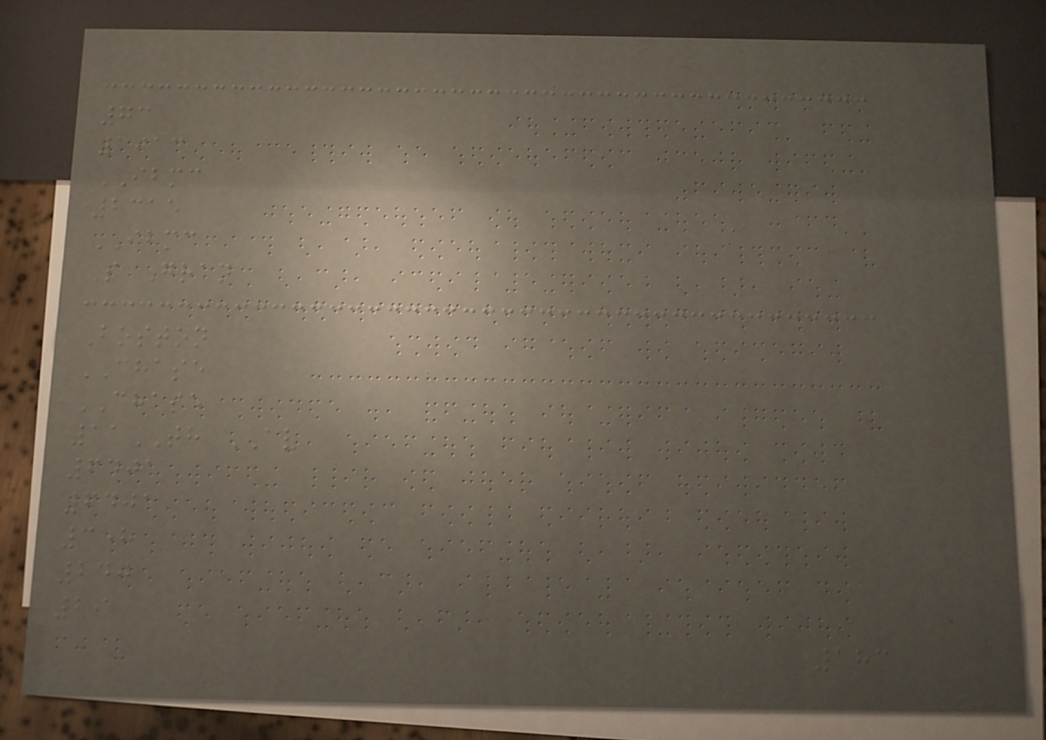73
1913
IBMC
2315
IBMC
S Gran
Boston
CHASE
CHASE
11TH AV
6401
6401
358
240
29
183
